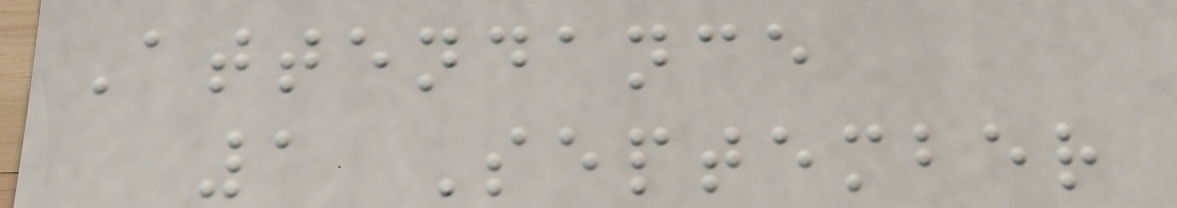Attendance
1 September
